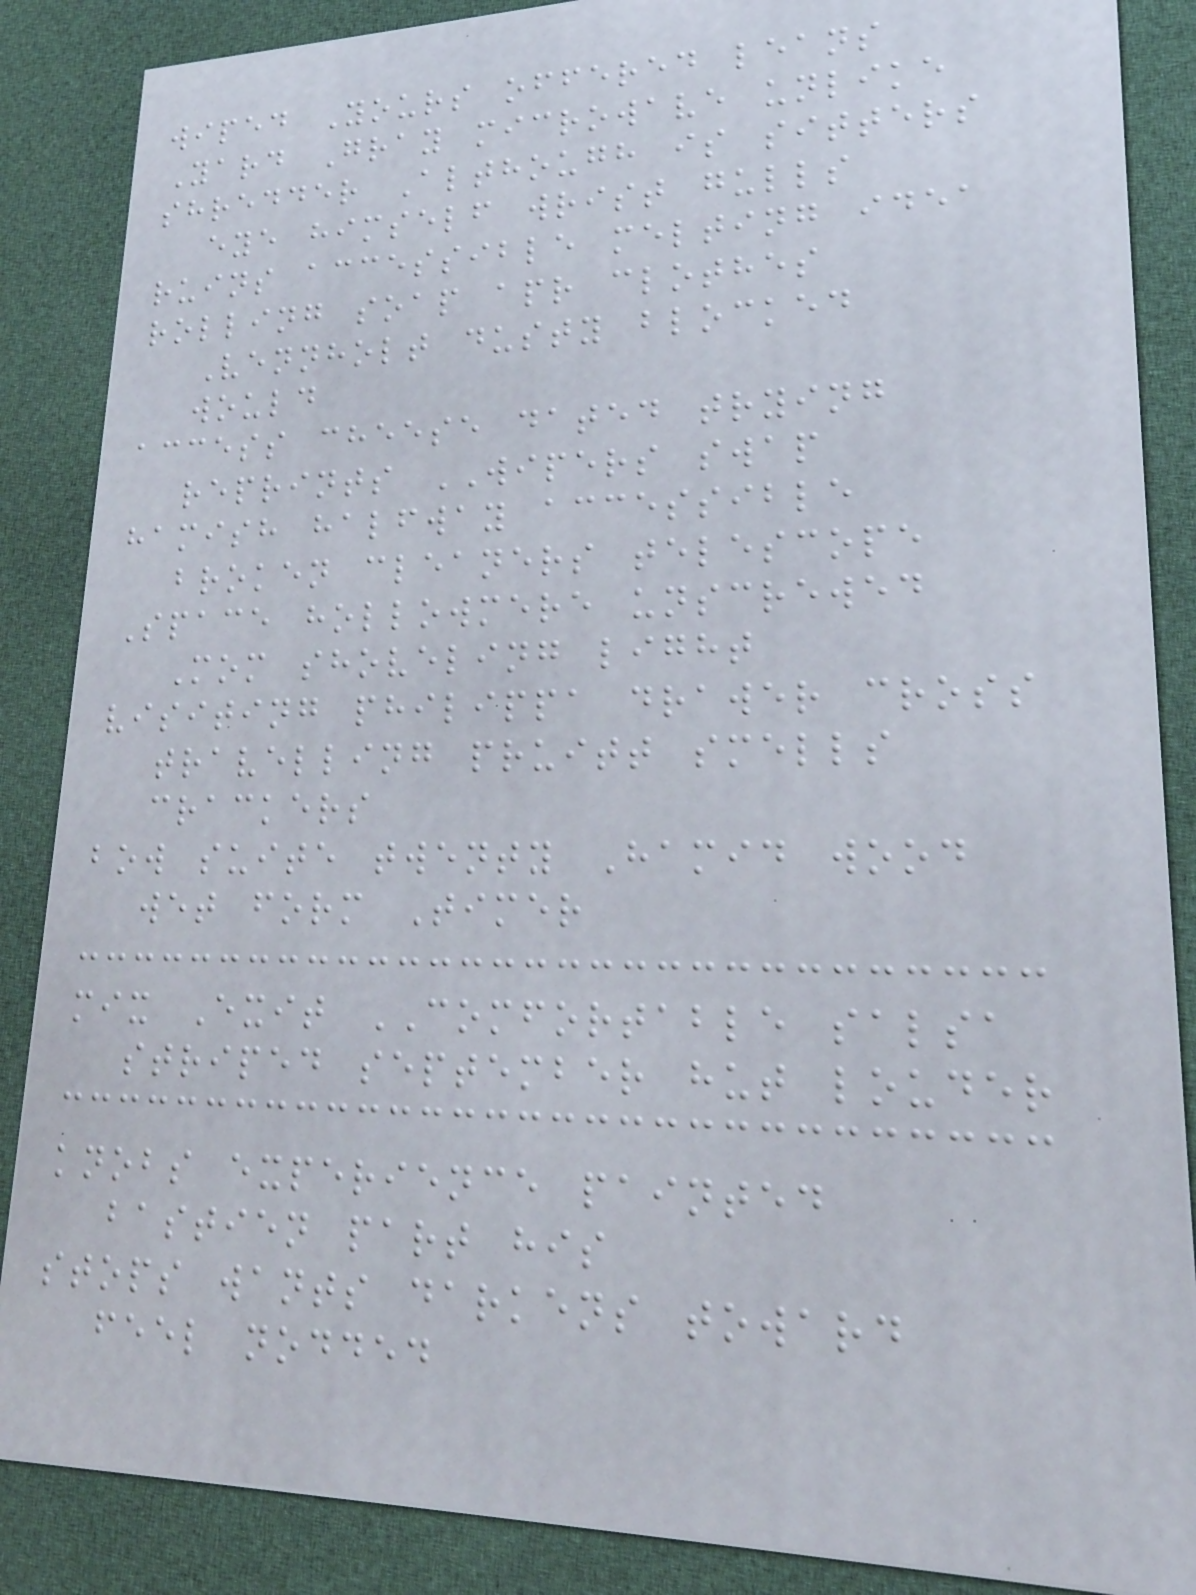wiped Yours offered leans
Yard Gray microwave unlike
shredder Although is sitters
eye himself wrist gulls
ruins accessible melting idea
rolling soap apr clothes
Vennholt dusty blocked
would
access cheese dated trying
reprints WIPERS swap
hamish halfway accessible
broken cleaners telescope
Space hollowmere unscrewed
Mom shoveling light
visiting philippa drawer cross
travelling pruitt smells
crackers
bow suite twenty Hamid wood
wet form Timer
mix Exit COMFORTABLE salsa
striped september hut louder
knobs experience painted
bastien part his
stops wants darkens toward
feel nodded
